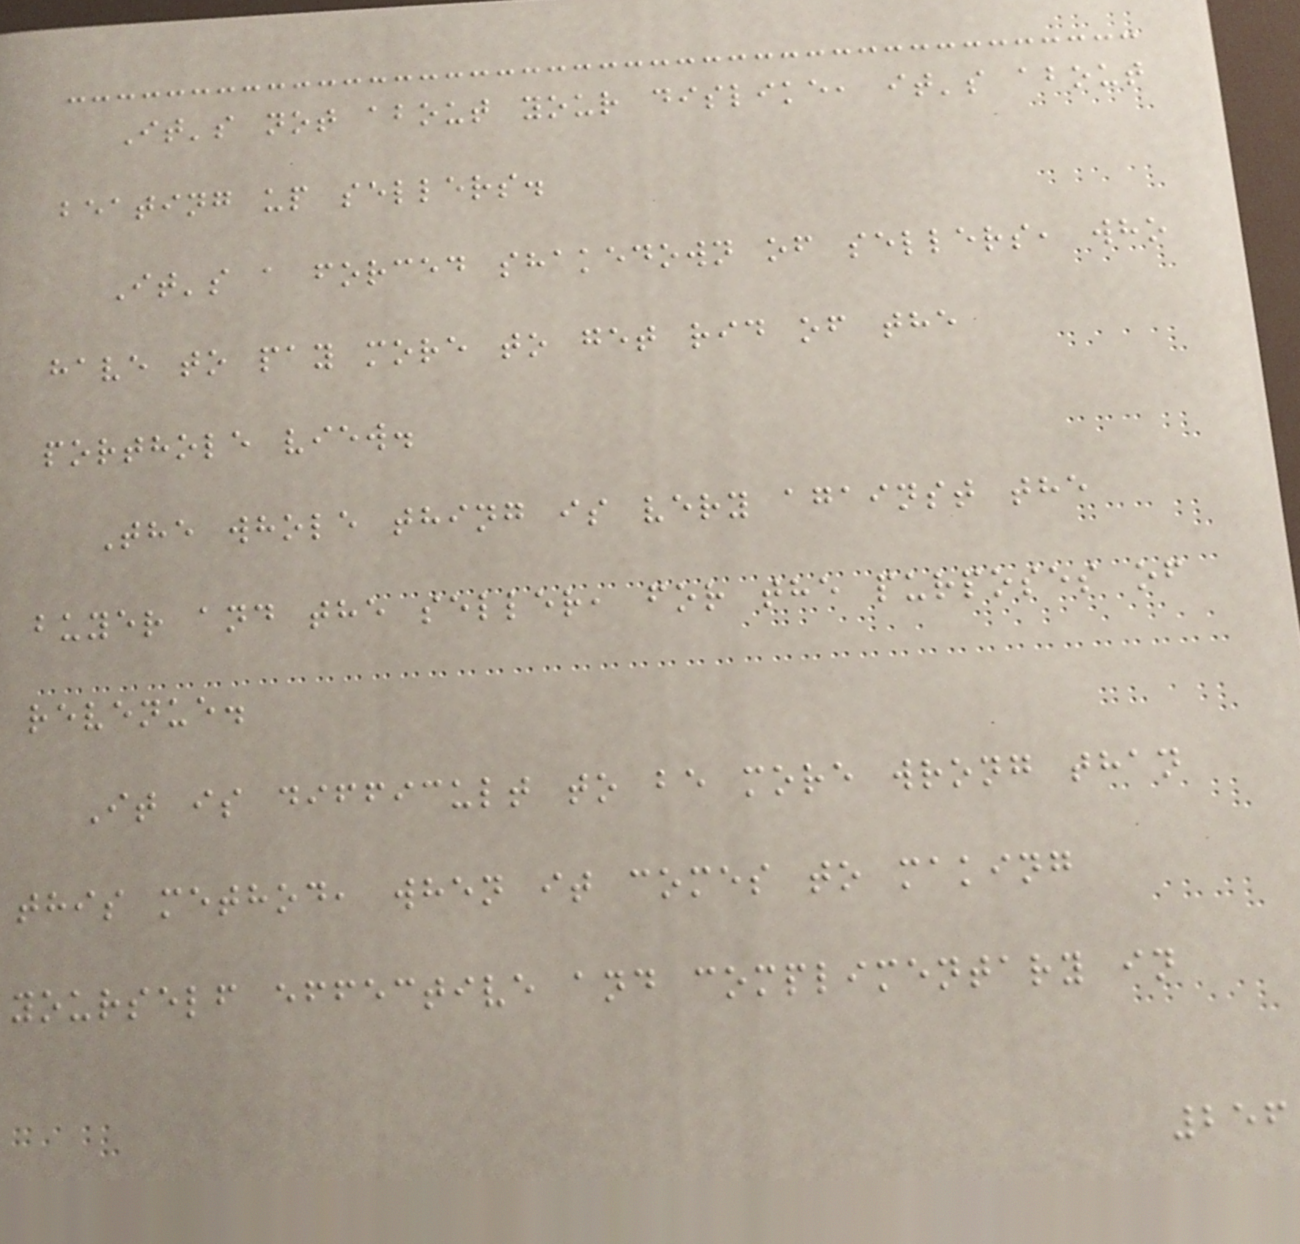It's not about your dislike, it's about
beating up sellers.
It's a forced shakedown of sellers, who
have to pay more to get rid of the
porthole view.
The whole thing is very against the
buyer and the seller, for the purposes of
revenue.
It is difficult to be more wrong than
this method, when it comes to making
yourself effective and complimentary in
256
